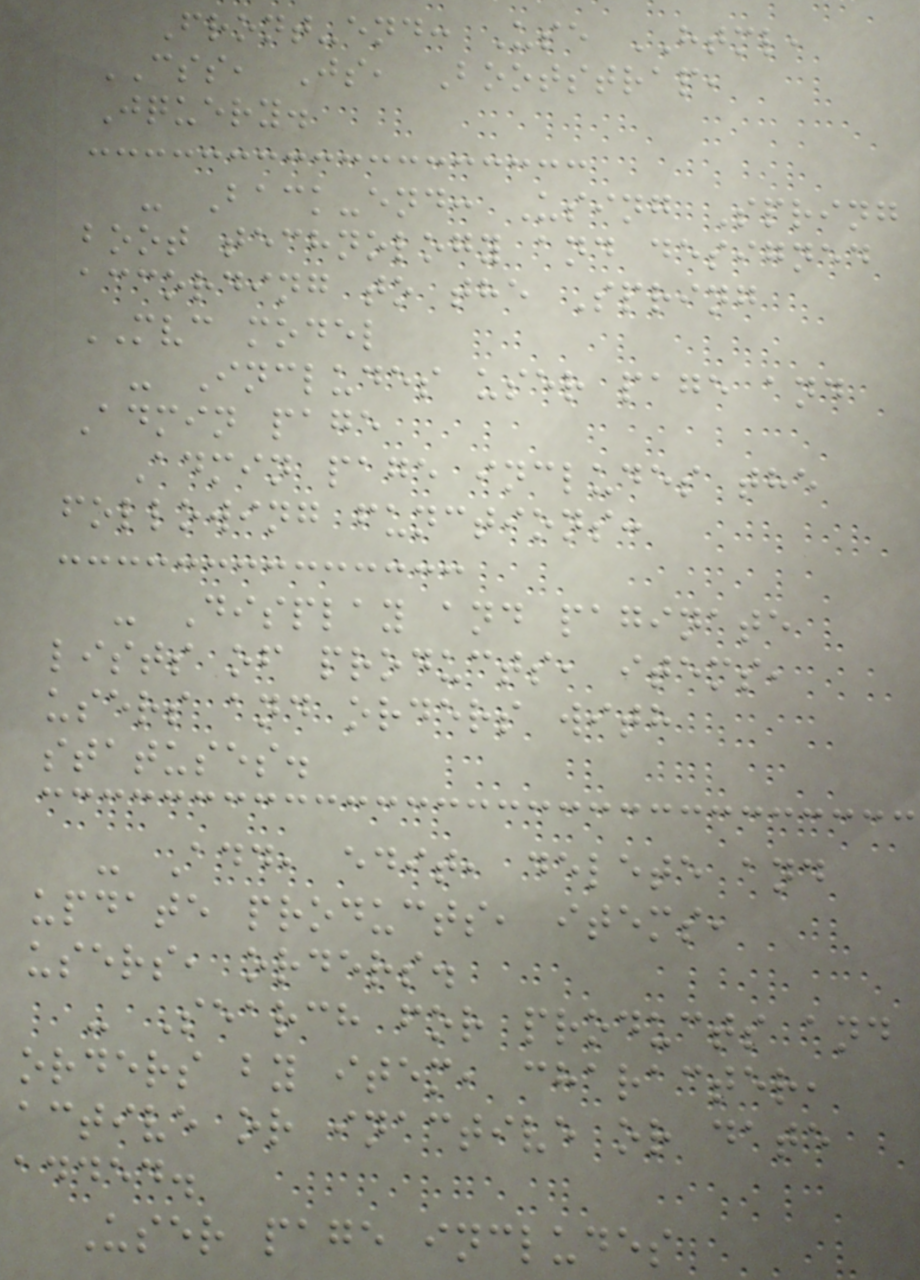Front-end: Use HTML,
CSS, Js, Bootstrap,
Jquery.
- Back-end: Using Spring
boot technology and designed
according to the Spring
MVC model
- Includes user page and
Admin page
Admin page includes the
following functions:
- Display and paginate
lists of products, items,
users and orders with
statuses.
- Add, edit, delete and
update products, items,
users, orders.
- Search for products and
orders by item, character,
active or inactive or date
added.
User page includes
